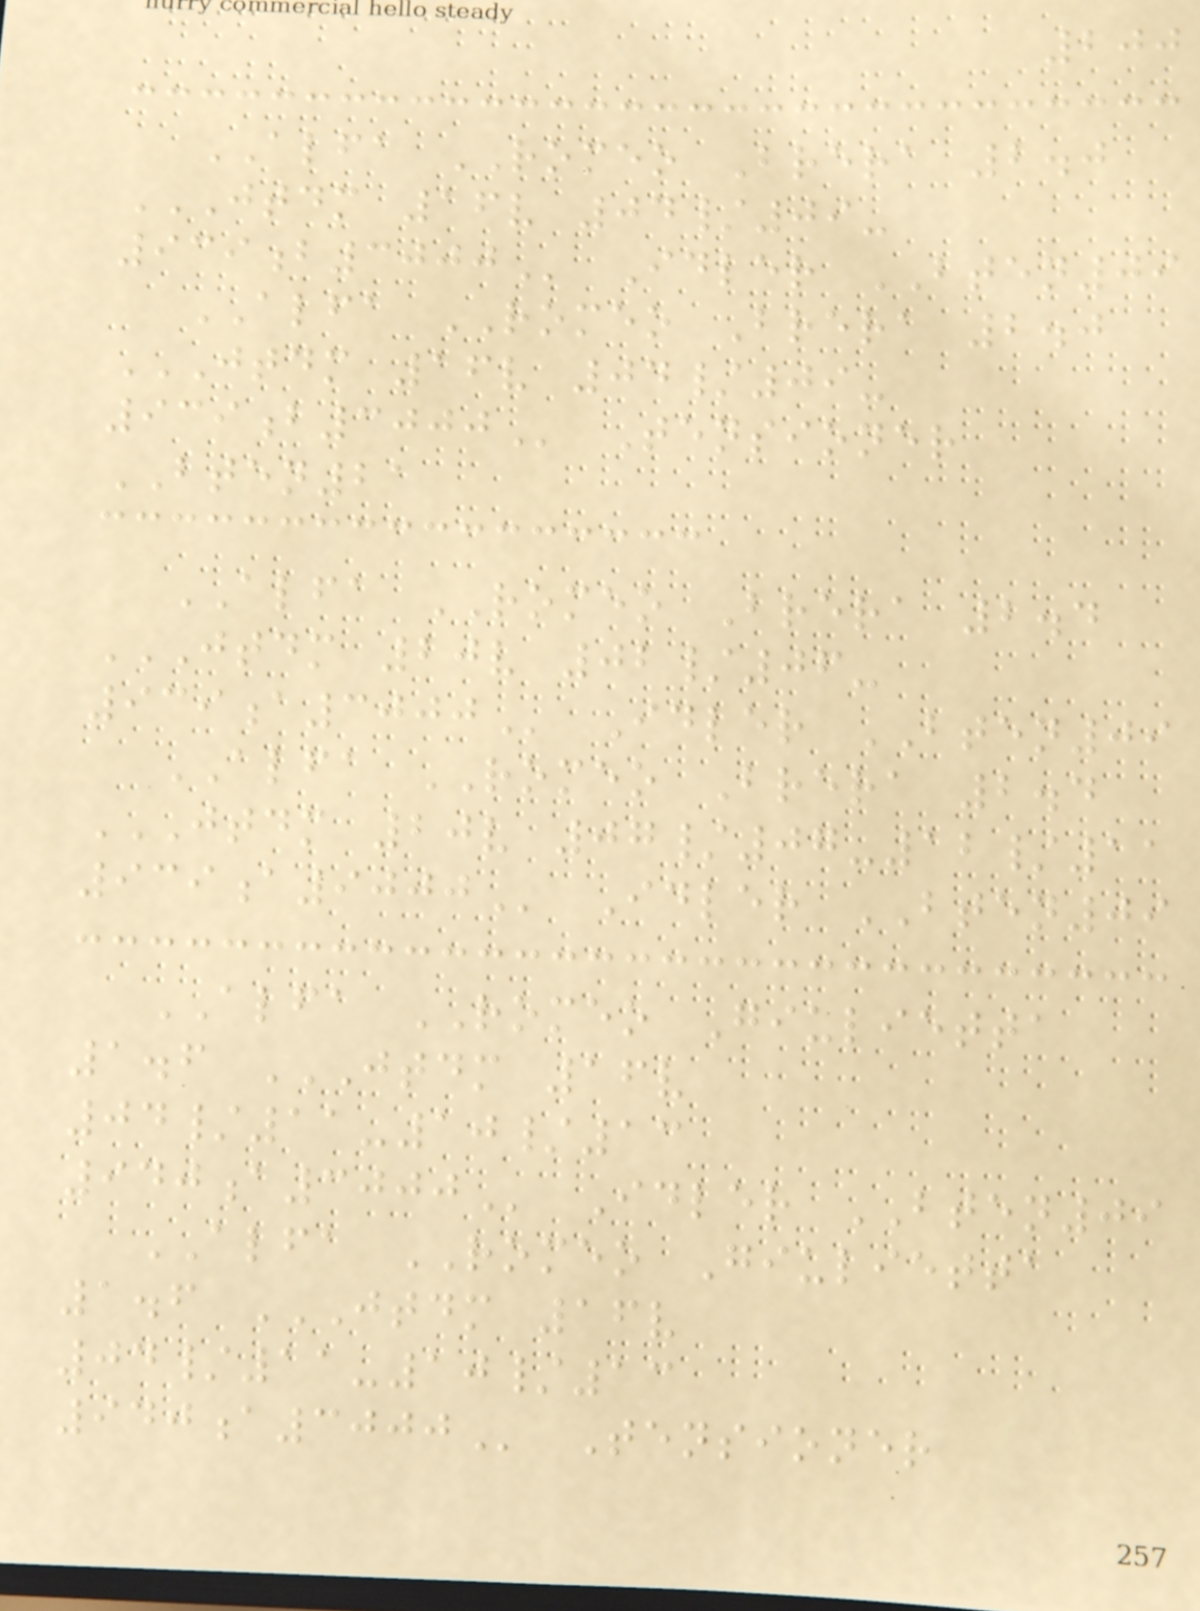200
ALFA ROMEO Brera 2.0
JTDM 16V 04/09-
939B3000 Idler BTEN09
ALFA ROMEO Brera 2.0
JTDM 16V 04/09-
939B3000 Tensioner
BTEN21
ALFA ROMEO Brera 2.4
JTDM 20V 02/06-
939A3000 Idler BTEN09
ALFA ROMEO Brera 2.4
JTDM 20V 07/07-12/11
939A9000 Idler BTEN09
ALFA ROMEO Giulietta
1.6 JTDM 16V
04/11-10/13
940A3000 Idler BTEN09
ALFA ROMEO Giulietta
1.6 JTDM 16V
04/11-10/13
940A3000 Tensioner
